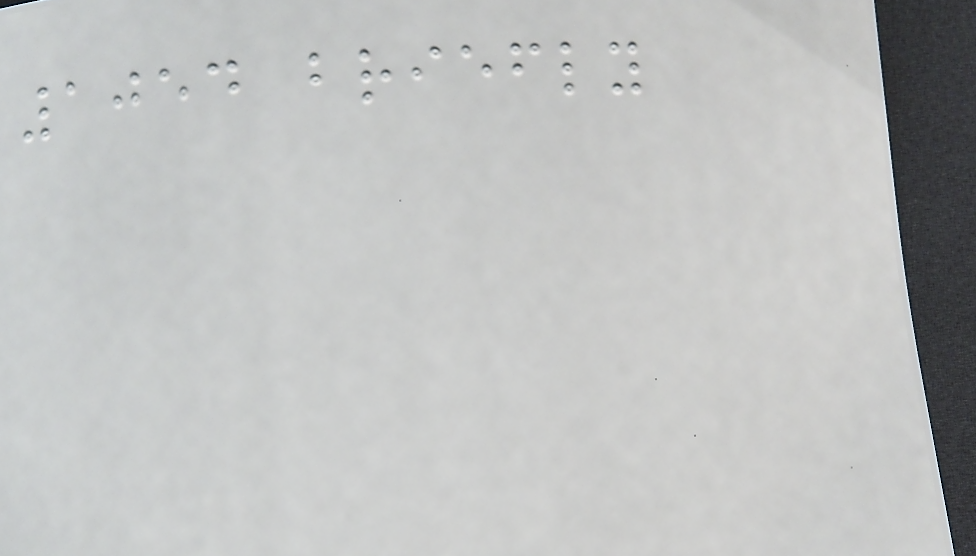1054 briefly
